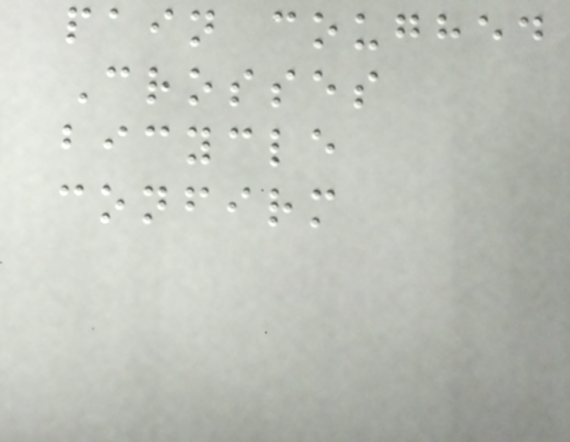pain coughed
Crosses
bicycle
confirm
